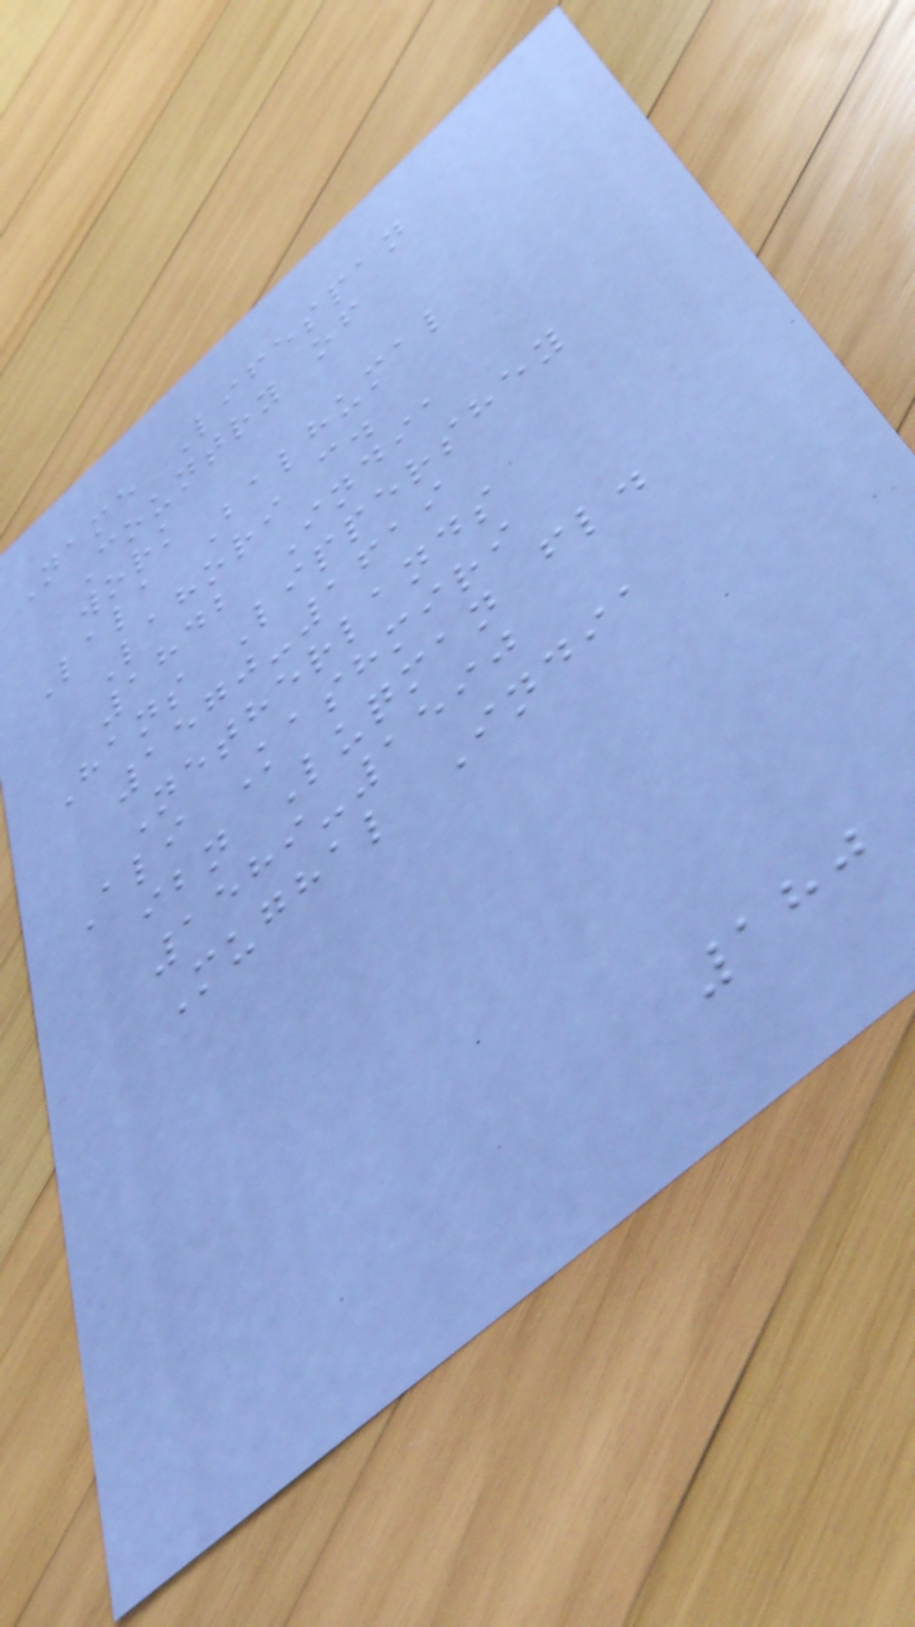Name Lifespan
Country of
work
Lala Balhumal
Lahori c.
1842 India
Hans Lippershey
1570-1619
Netherlands
Ali Kashmiri
ibn Luqman fl.
1589-1590
Mughal India
180
